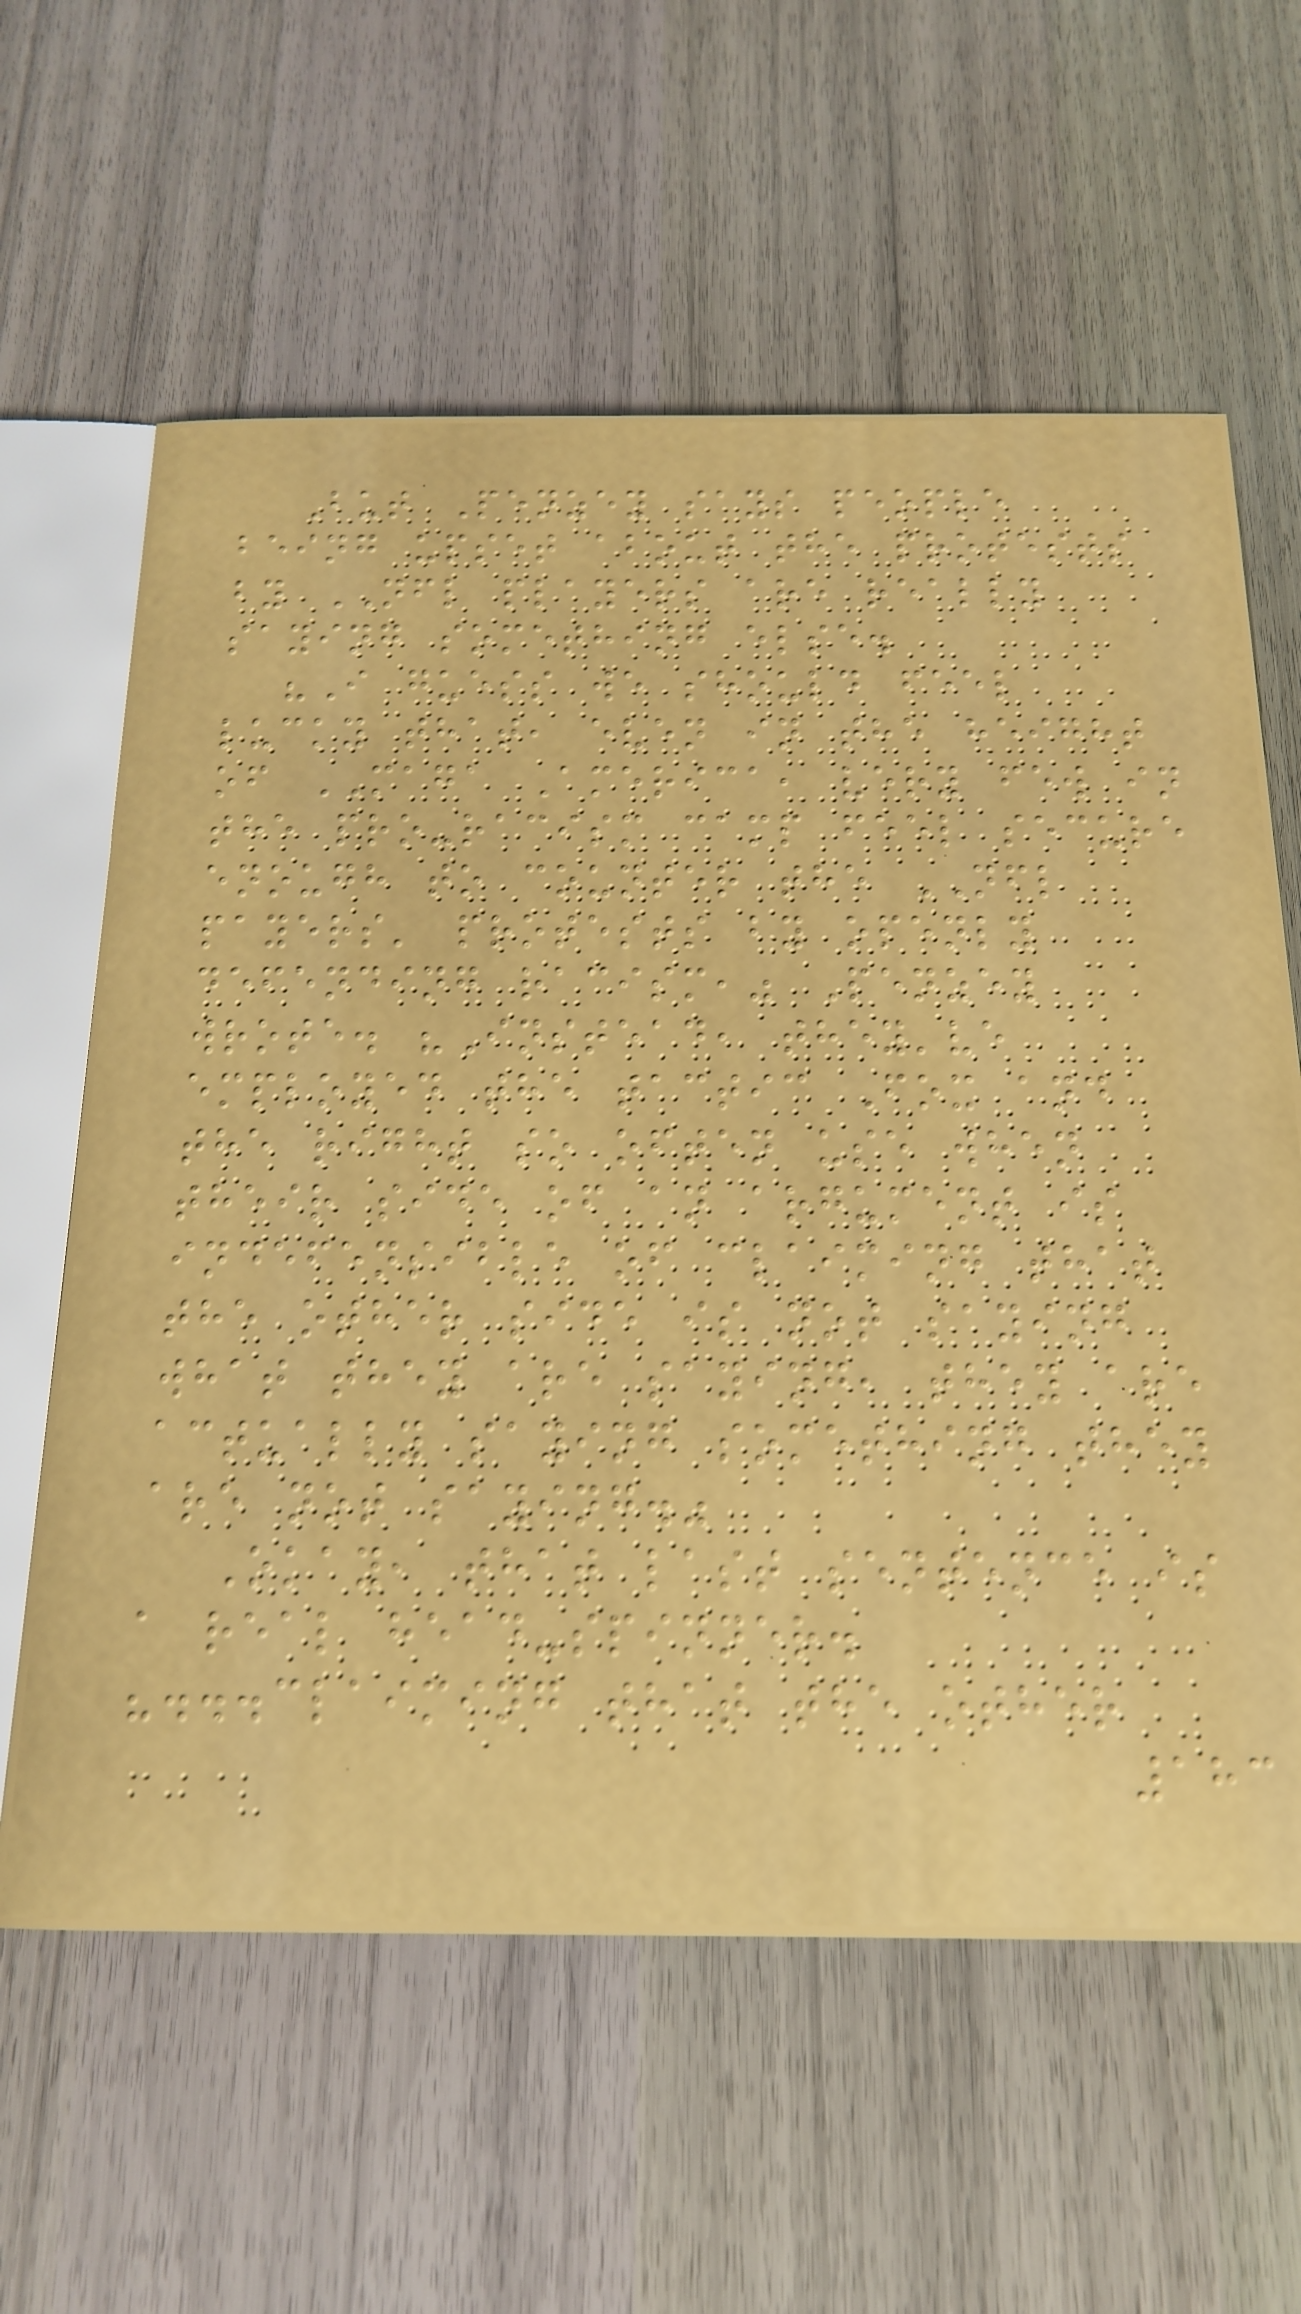But Penzey says people
being upset about the protests
by NFL players are really
saying something else.
"I guess we should feel
lucky that, even in the height
of MAGA America, very few in
the pro-racism camp feel secure
enough to counter the NFL
payers' protests by openly
defending racism," Penzey
wrote. "Instead, they've
employed the tactic Fox and
the right so often use when
their side of an argument is
indefensible of claiming that
the other side is not saying
what they are saying, they are
actually saying something they
are not saying."
Okay, that last sentence is
a real head-spinner.
"...claiming that the other
183
